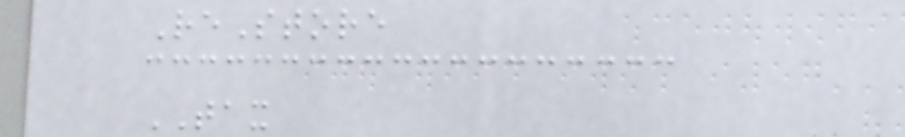ReStore
TAX
